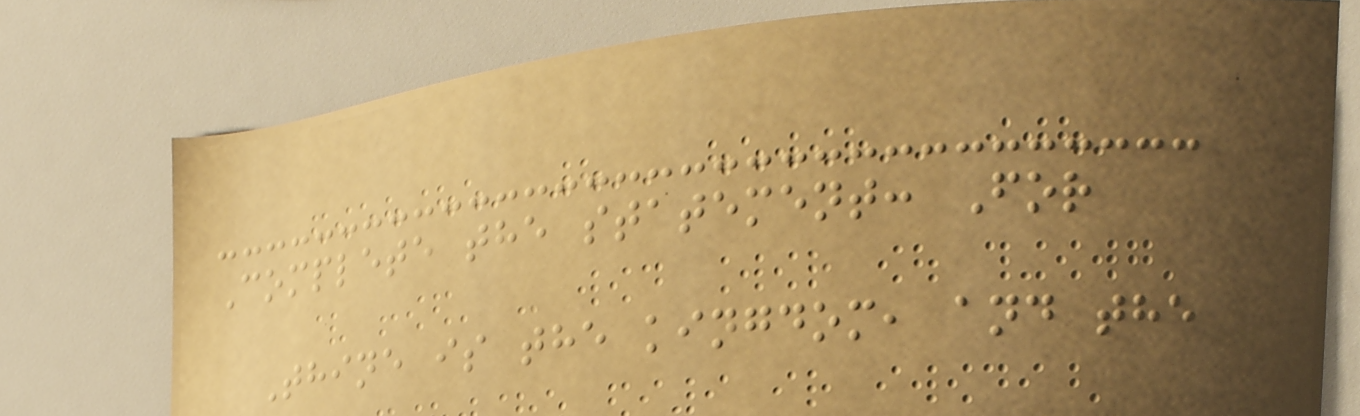Complete the statement: For
Thine is the kingdom, and the
